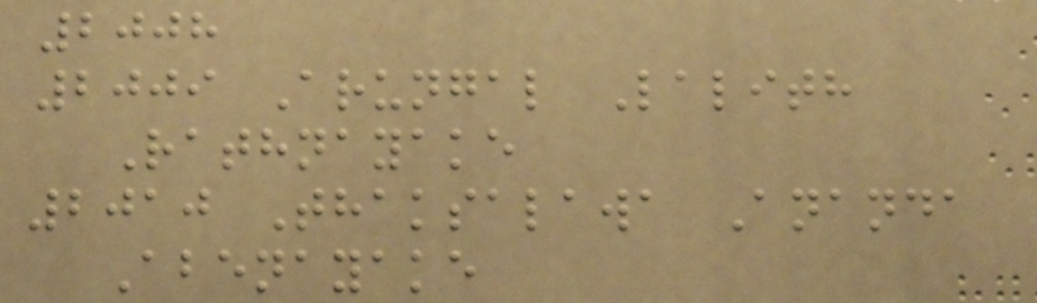2008
2009 Arungal Lalith
Rathnayake
2010 Thaksalawa Ananda
Abenayake
